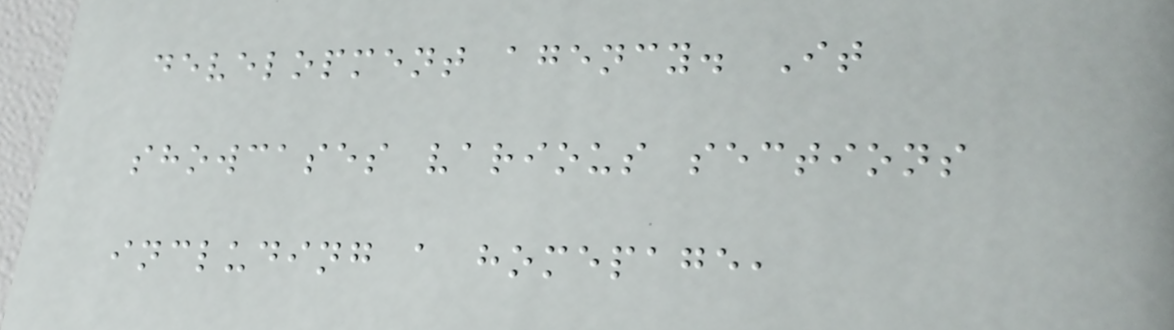development agency. It
showcases various sections
including a homepage,
